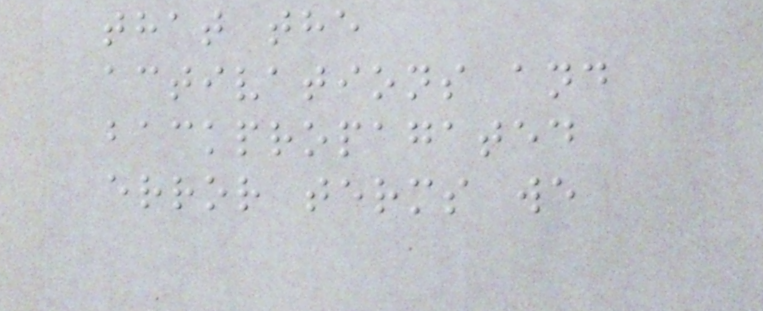that the
activations and
backpropagated
error terms we
